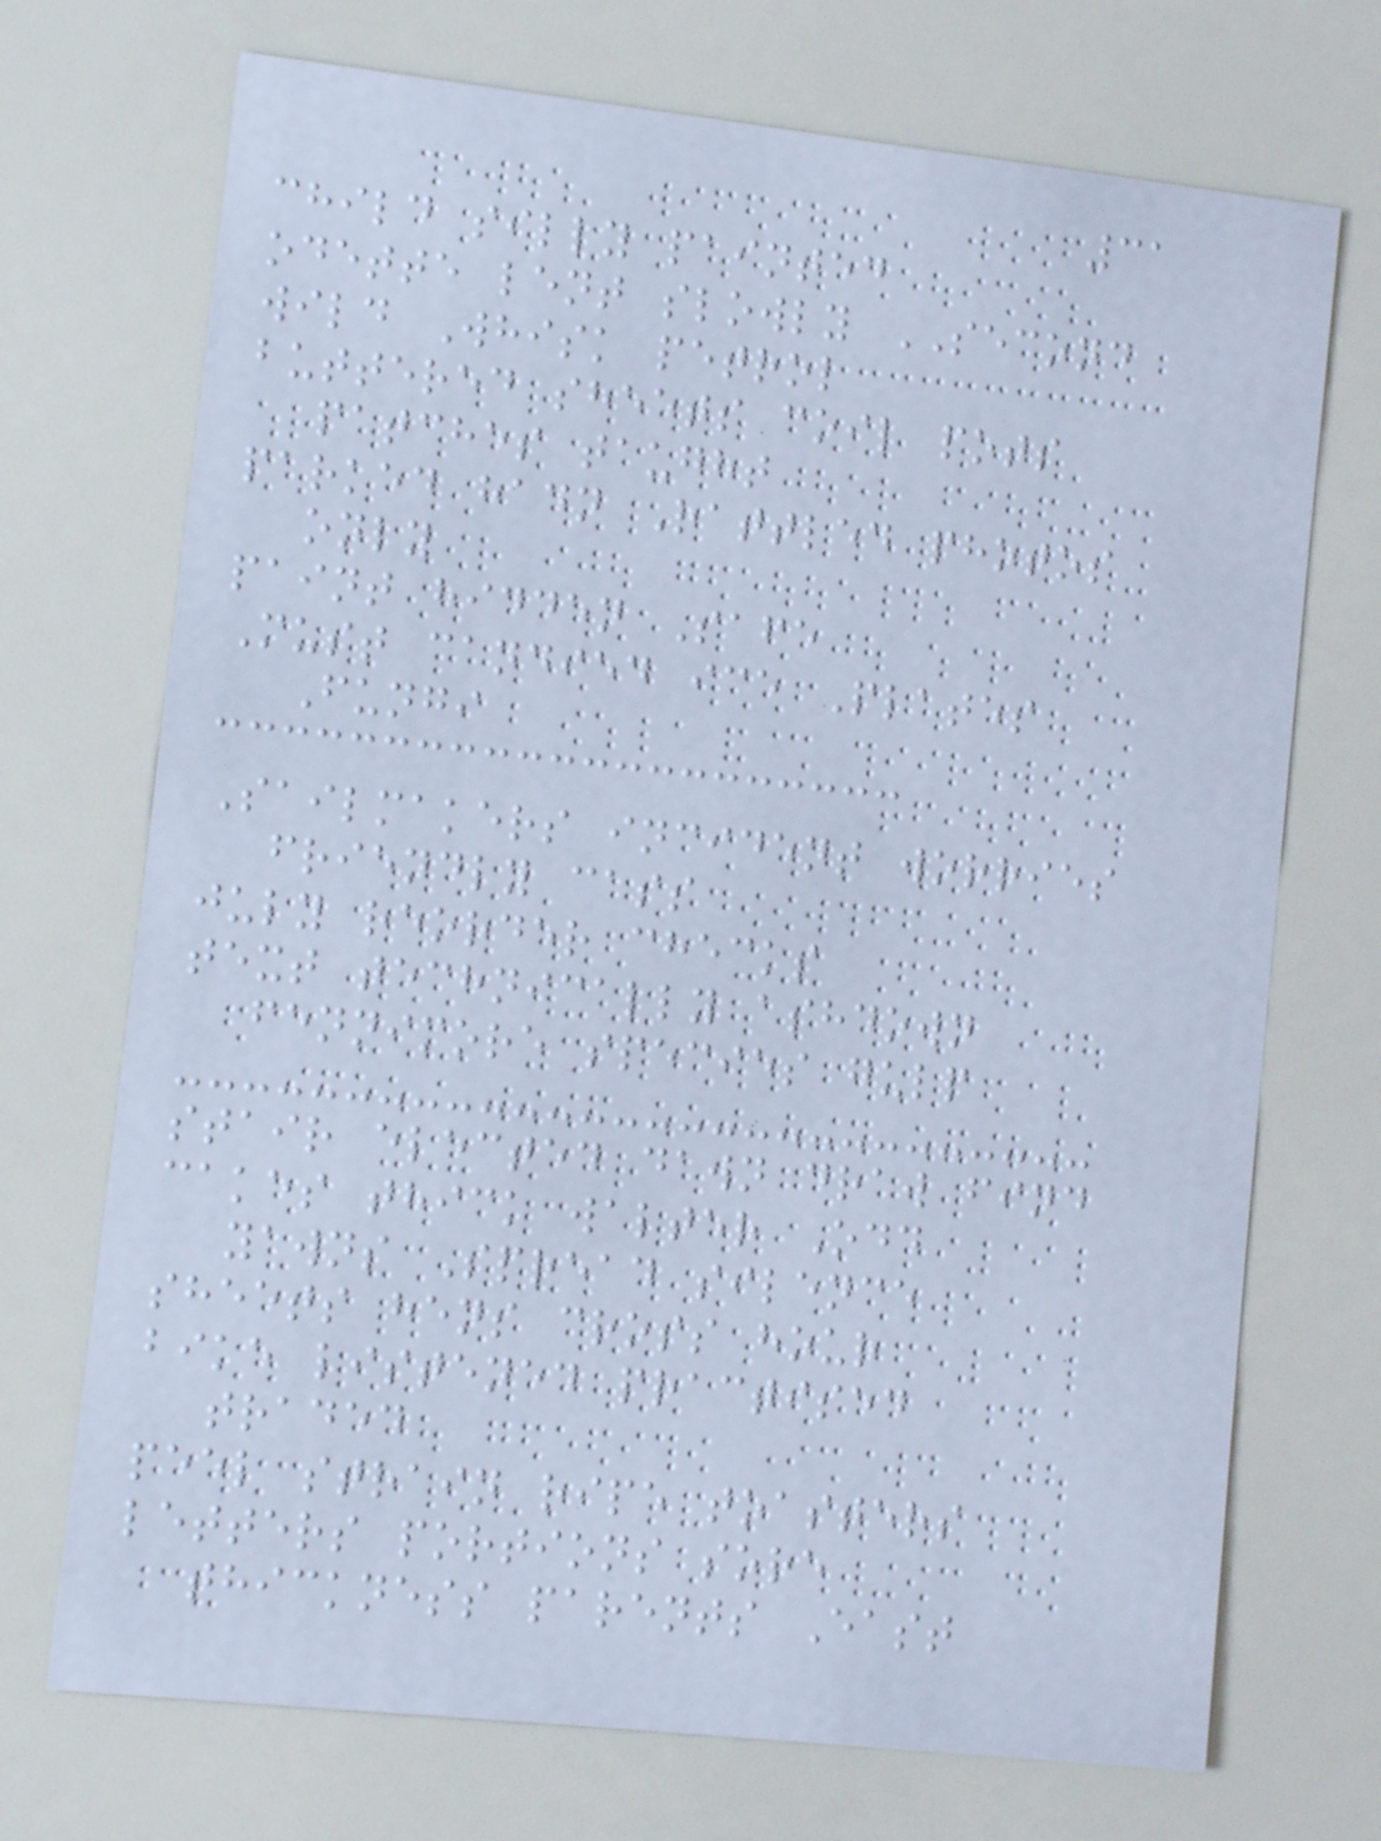31
child silly painted
odette lent slowly SECOND
wild Whisk petrol
buttered sheets coil pots
patches taught
parked hadn Rattled photos
only
paint hidden Safe
Must candied ice Plates
Fungi
Sailmakers incident worries
friendly cass
july reorder checks
text technically ashdown
fennimore species gulp
stair elected dawn draw find
cakes thick walter Odd
yawns Spread silence
sheets hens cross hour
bike listened practised
traded
peel strain ripe toasters
letters portions sore
thickness parents East
